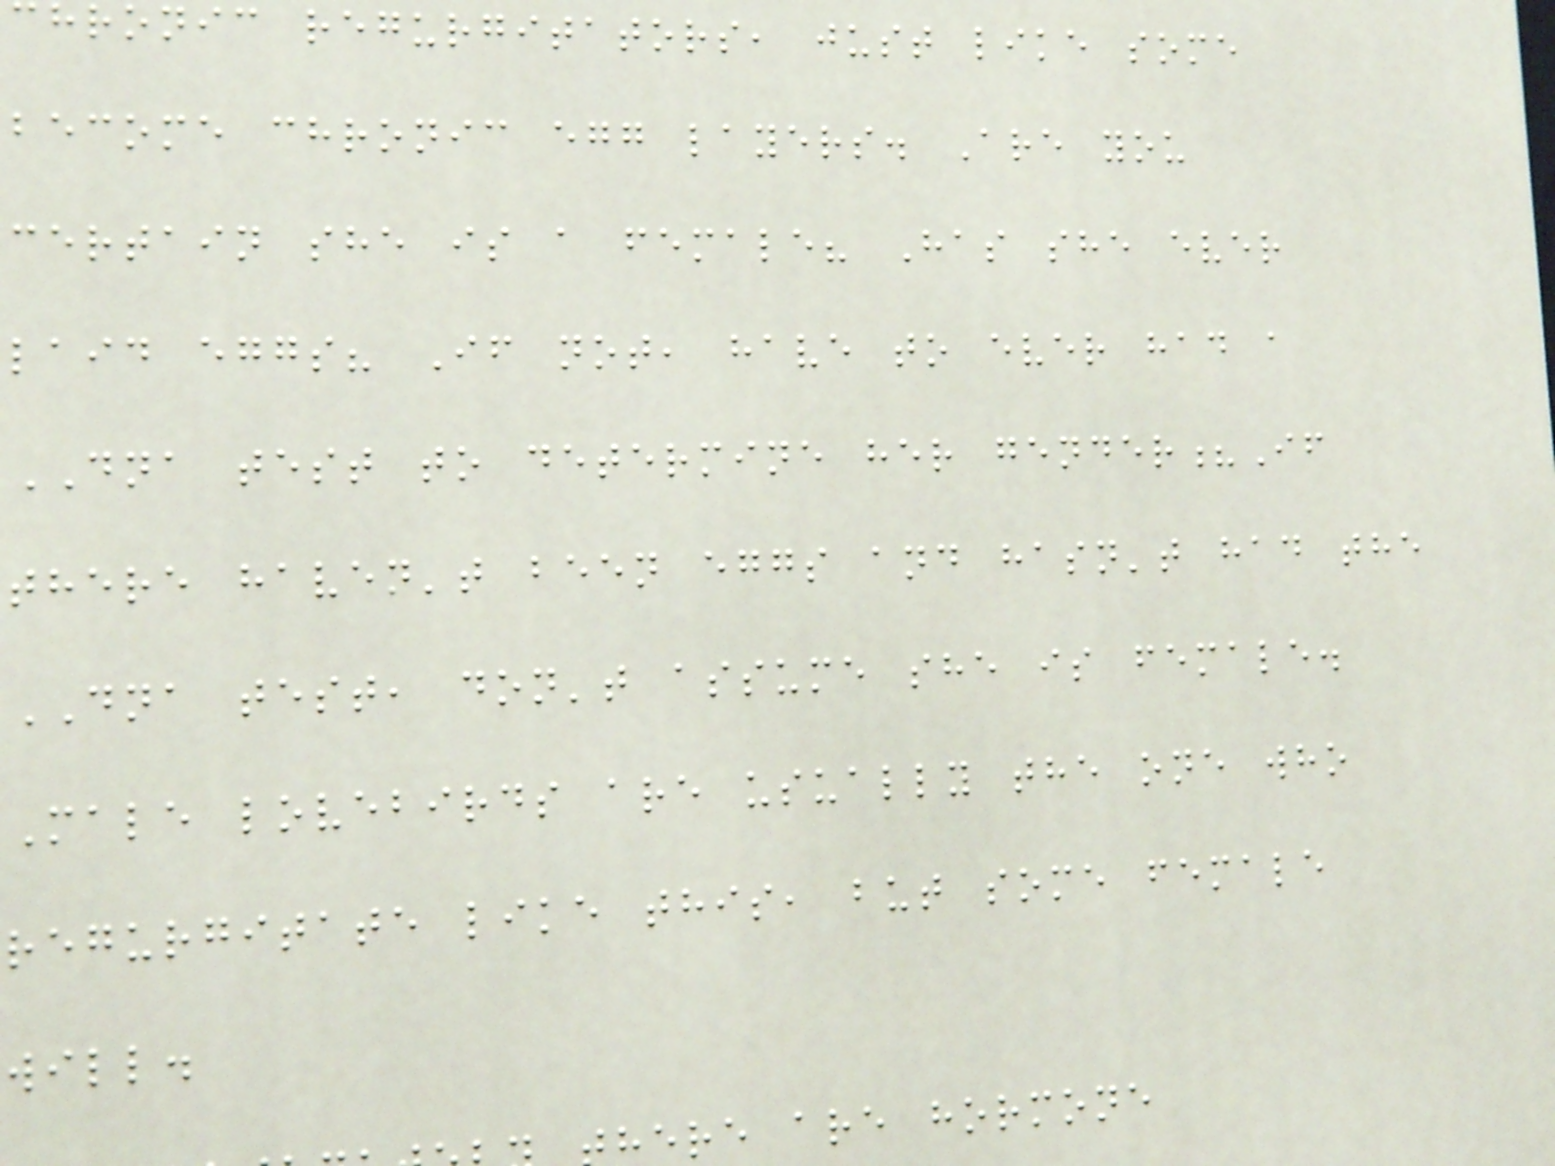chronic regurgitators, just like some
become chronic egg layers. Are you
certain she is a female? Has she ever
laid eggs? If not, have to ever had a
DNA test to determine her gender?If
there haven't been eggs and hasn't had the
DNA test, don't assume she is female.
Male lovebirds are usually the one who
regurgitate like this, but some female
will.
here are hormone
